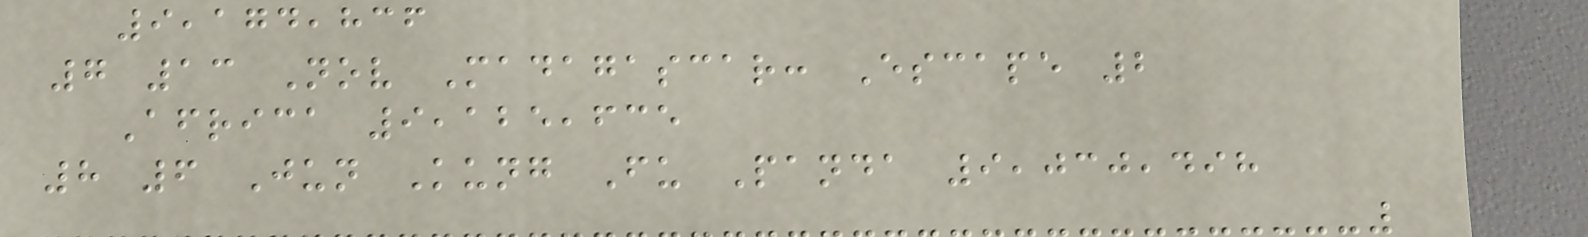9,174,836
7 13 Nov Madagascar: Escape 2
Africa 9,125,635
8 6 Jun Kung Fu Panda 9,030,498
